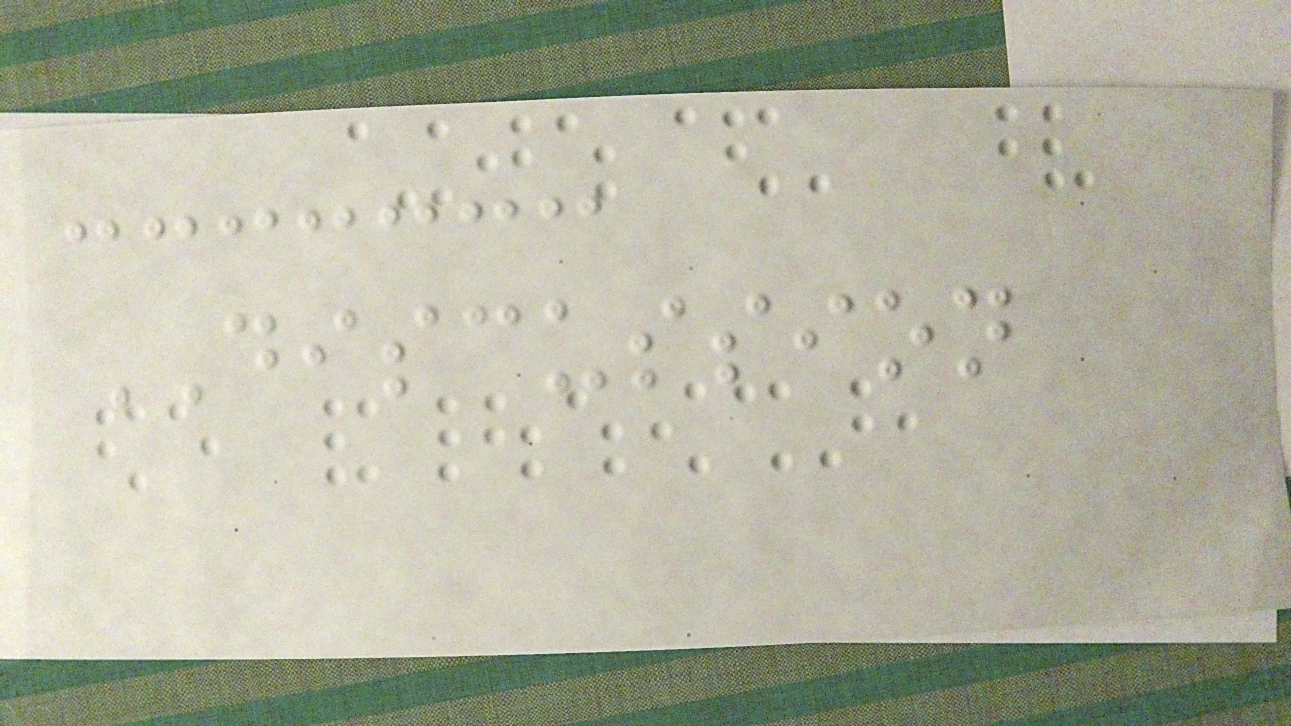DISCUSSION
